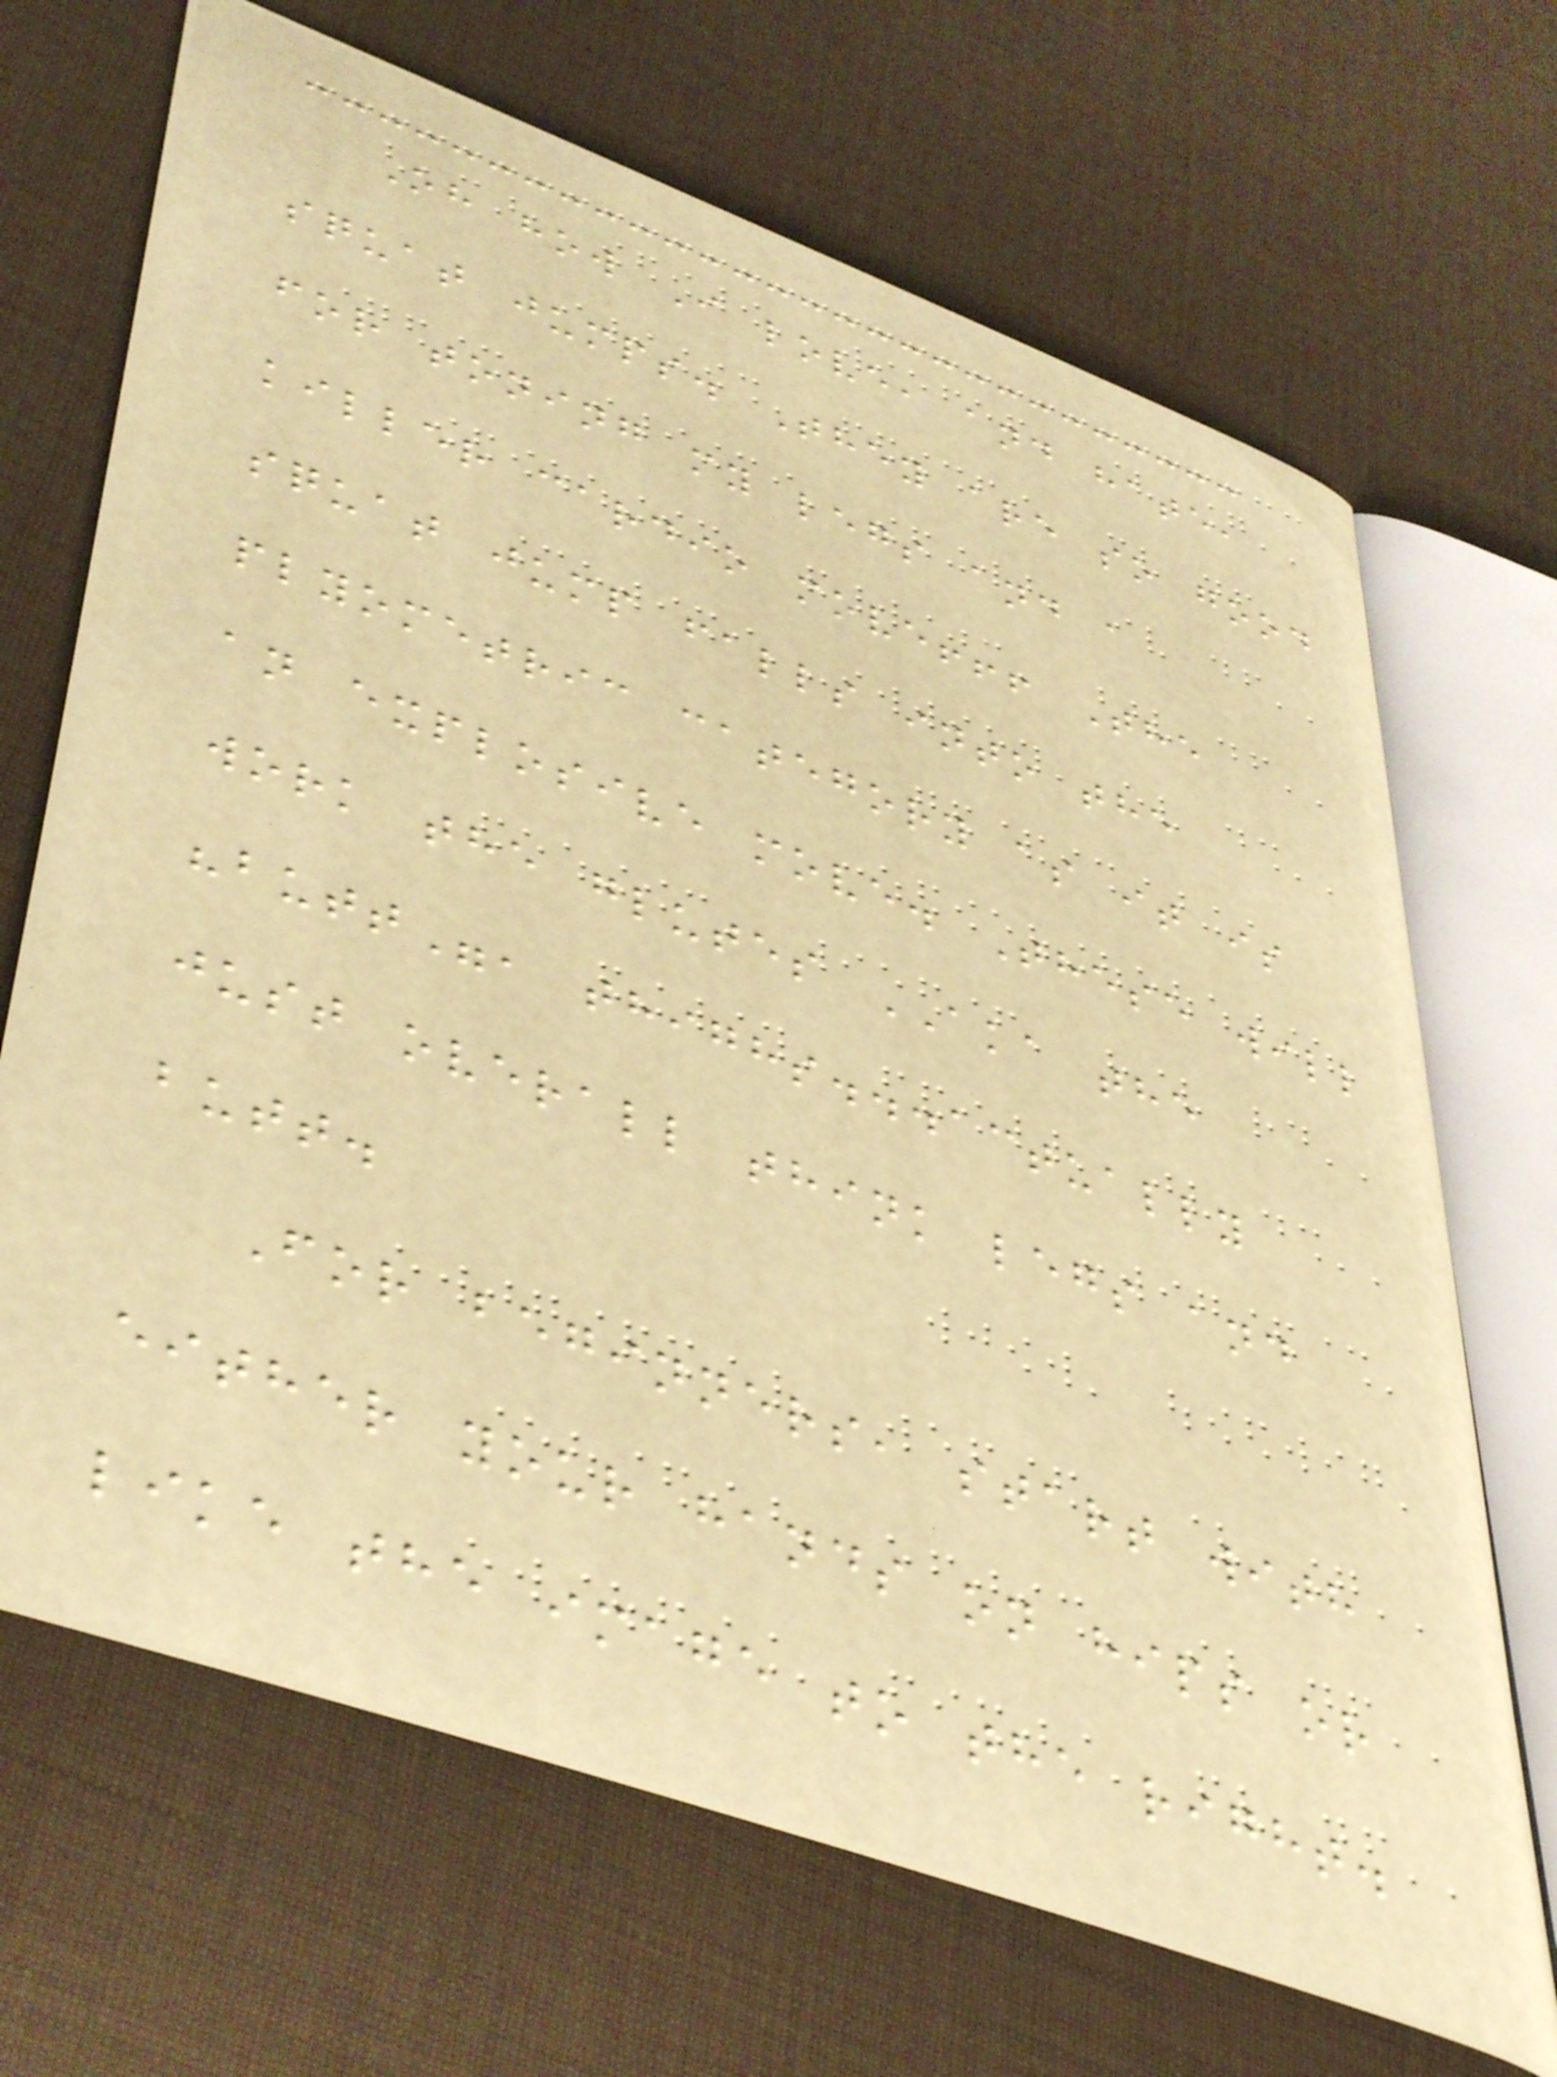Oh how I love, and hate,
squat jumps. They are so good
for toning my legs and a
killer cardio move!!! The
squat jump falls into the
plyometric category as it is
an explosive move. These will
work the glutes AKA the
"butt", thighs...actually
just overall think legs and
butt.
For beginners, start with
either your hands on hips or
like the image to the right.
